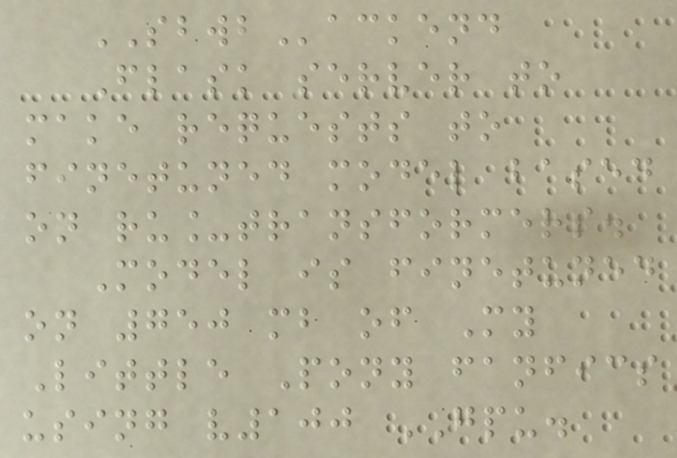SBWBackend
Flask server to
make requests to
finetuned model based
on ru_transformers.
Model is finetuned
on 750 mb of My
Little Pony fanfics
using v100 GPU.
